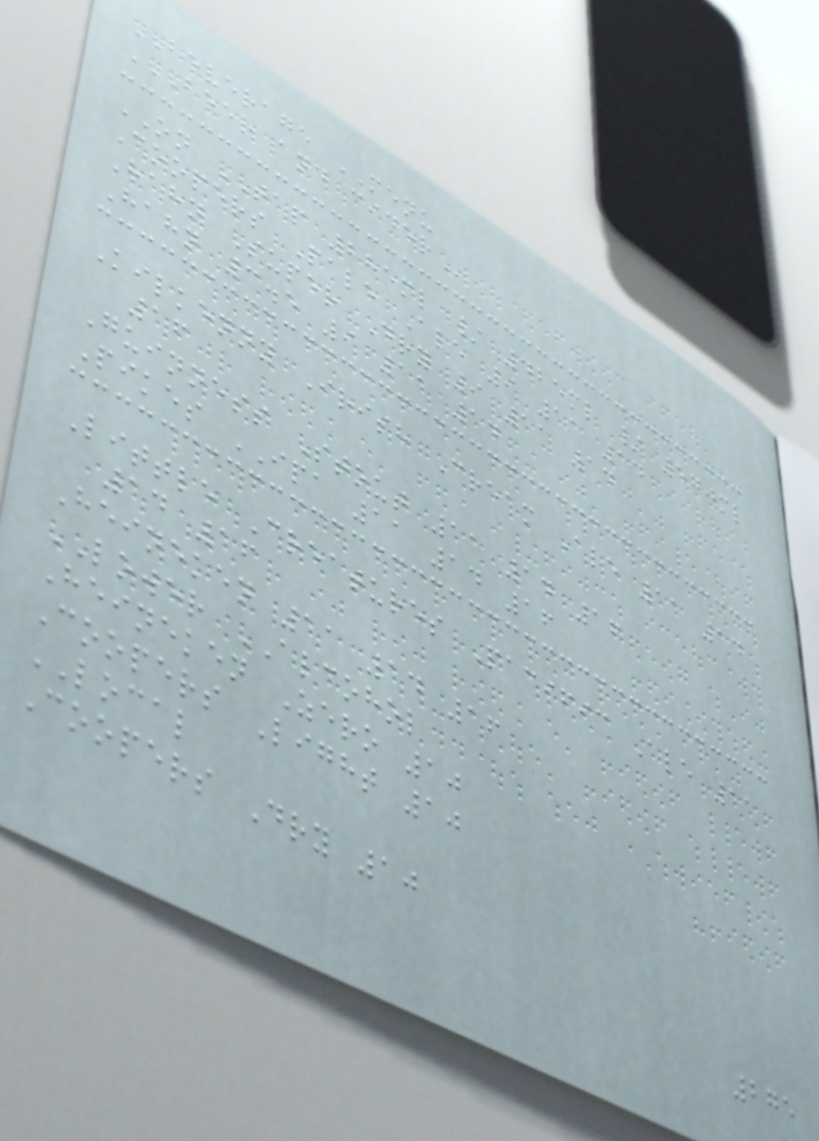BEVERAGE MENU
BEER AND CIDER
ON TAP 285ml / 425ml / 570ml
Coopers Pale Ale 9 11 14
Hahn Super Dry 9 11 14
Hahn 3.5 9 11 14
Kilkenny Irish Cream Ale 11 14
16
Guinness Stout 11 14 16
Pikes IPA 11 14 16
Little Creatures Pacific Ale 11
14 16
Heineken 11 14 16
LOWER ALCOHOL
Heineken Zero 10
Coopers Light 10
LOCAL
Coopers Dry 10
275
